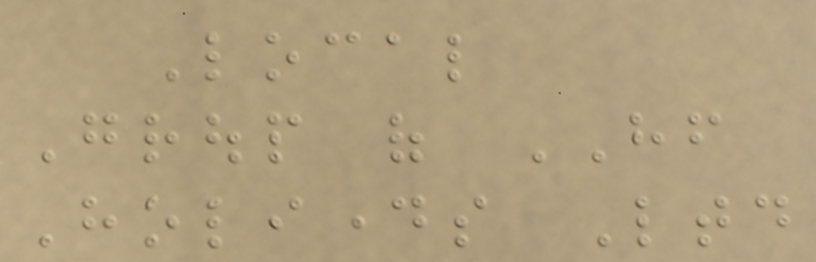Local
Group of HF
Holidays Ltd
